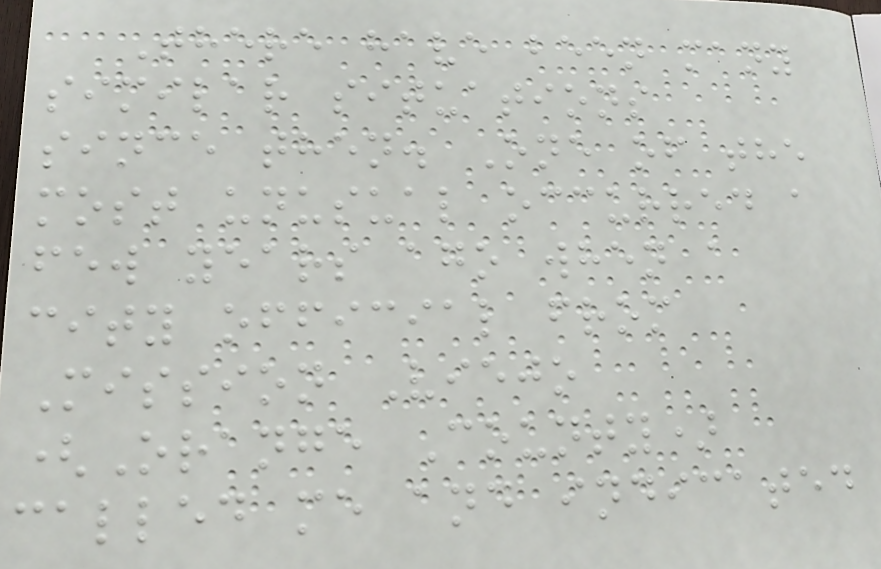There have been many
similar situations
since then. One of the
most unusual occurred a
few years ago when a
city official from
Mission Viejo
(Orange County)
called me and indicated
